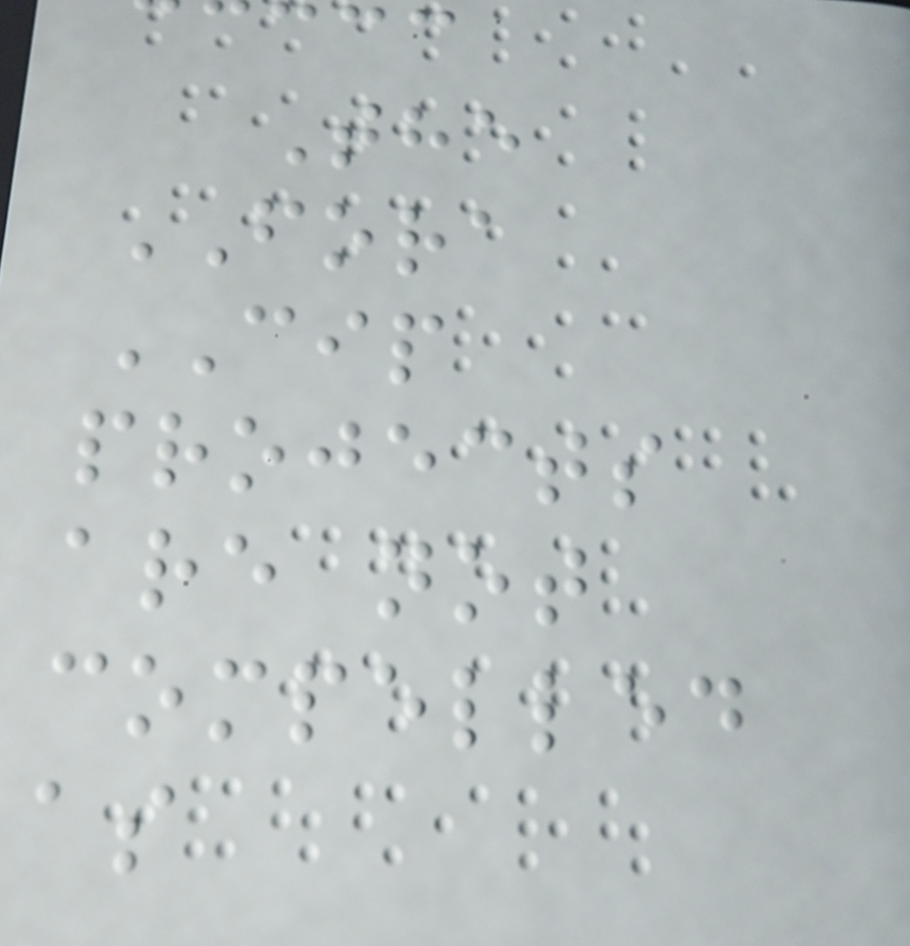The
FORA
CIP
projects
are not
compelled
as
